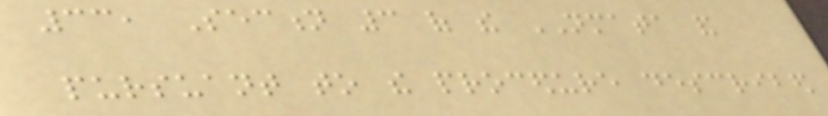33, Section 3 of the NMATA and
pursuant to the procedure described
